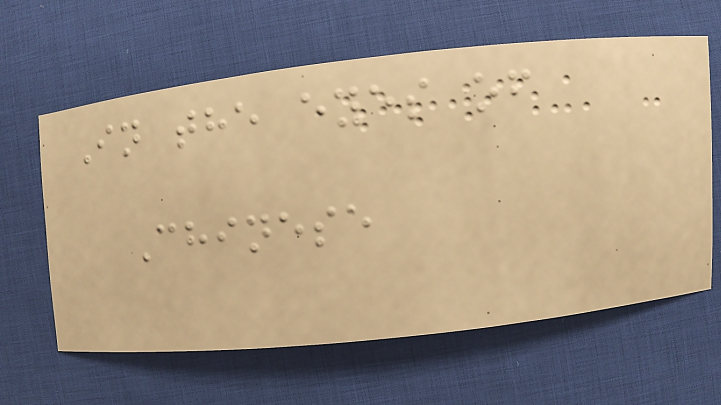In the eyes of
Chinese
